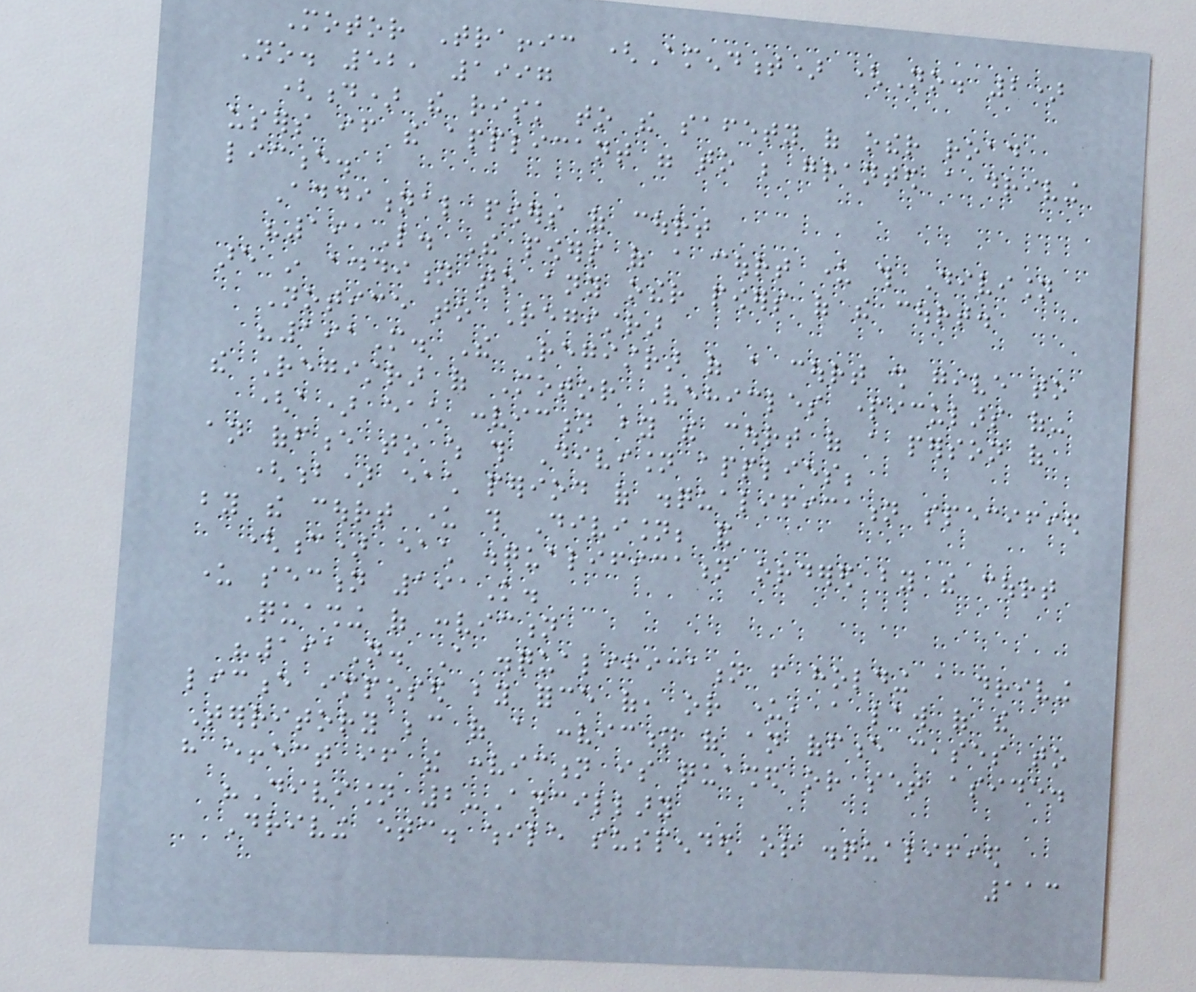Motor Traffic (Amendment) (No. 2)
No. 52, 1997
(d) the risk to the safety of other road
users if the applicant were to be granted a driving
licence.
Additional powers of court
"191L. The powers of a court under this Division
are in addition to any other powers of the court.
Notice to Registrar
"191M. The Registrar of a court shall give to
the Registrar of Motor Vehicles particulars of-
(a) each conviction by the court of a person of
an offence to which this Division applies;
(b) each period of disqualification specified
by the court under this Division; and
(c) each disqualification ordered by the court
under section 191K.
Quashing of conviction
"191N. A disqualification from holding a driving
licence imposed by force of, or under, a law of the
Territory because of a conviction of an offence ceases to
have effect if the conviction is quashed or set aside.
"Division 2-Ancillary
Driving etc. while suspended or disqualified
113
